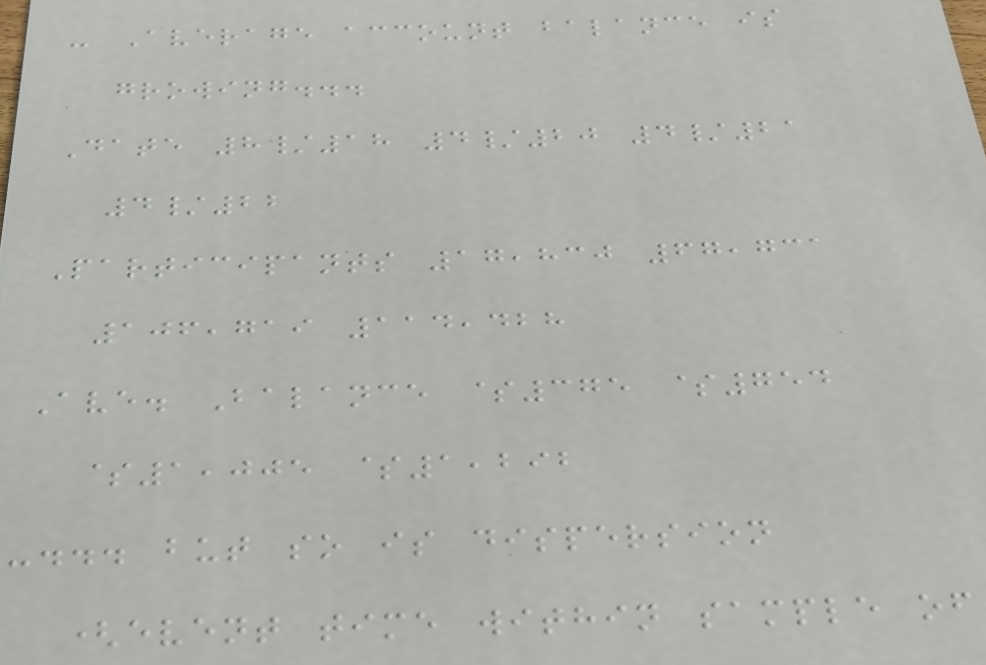- Average account balance is
growing...
Date 8/18 4/20 4/21
4/22
Participants 17,830 67,731
106,719 114,428
Ave. Balance $375 $754
$1,005 $1,292
-... but so is dispersion
(event time within sample of
